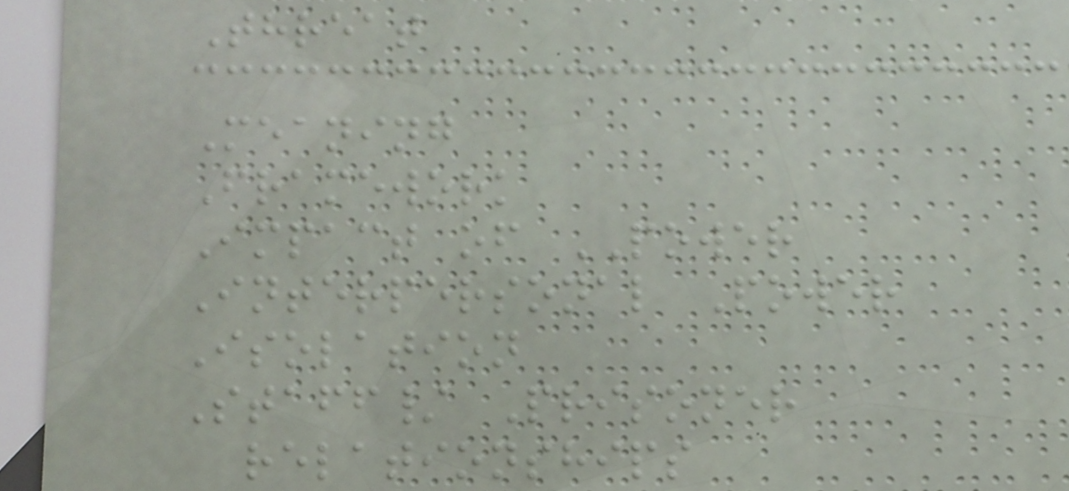Threat
Meaning
Framework
Impact of POWER
Interpersonal Power
Isolation
Staff/ Prisoner
relationships
